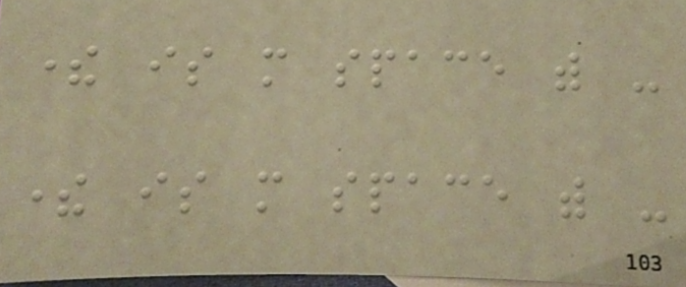there is more space with -
there is more space with -
